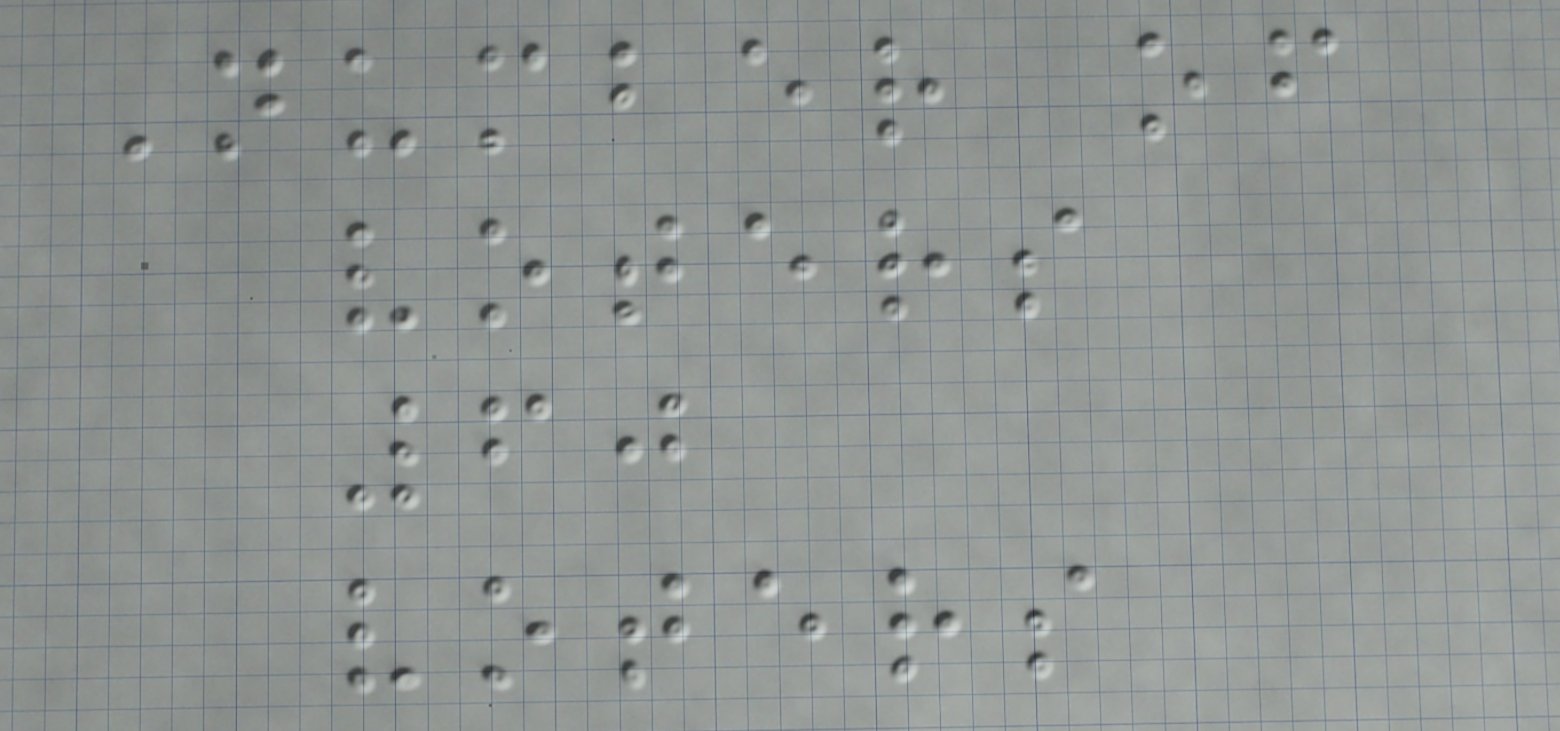Number of
voters
60
voters
